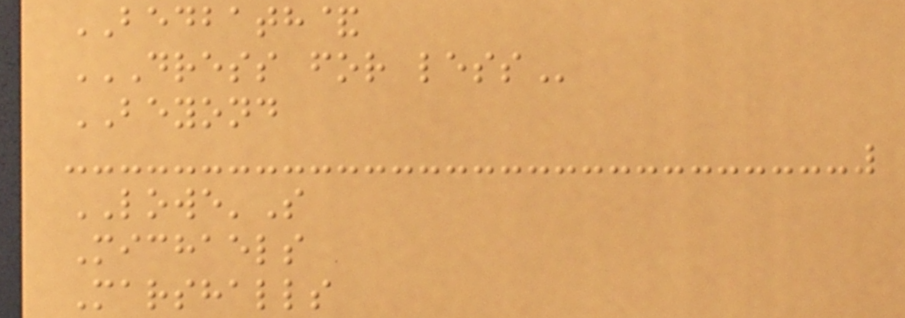BEDBATH&
DRESS FOR LESS
BEYOND
LOWE'S
Michaels
Marshalls
